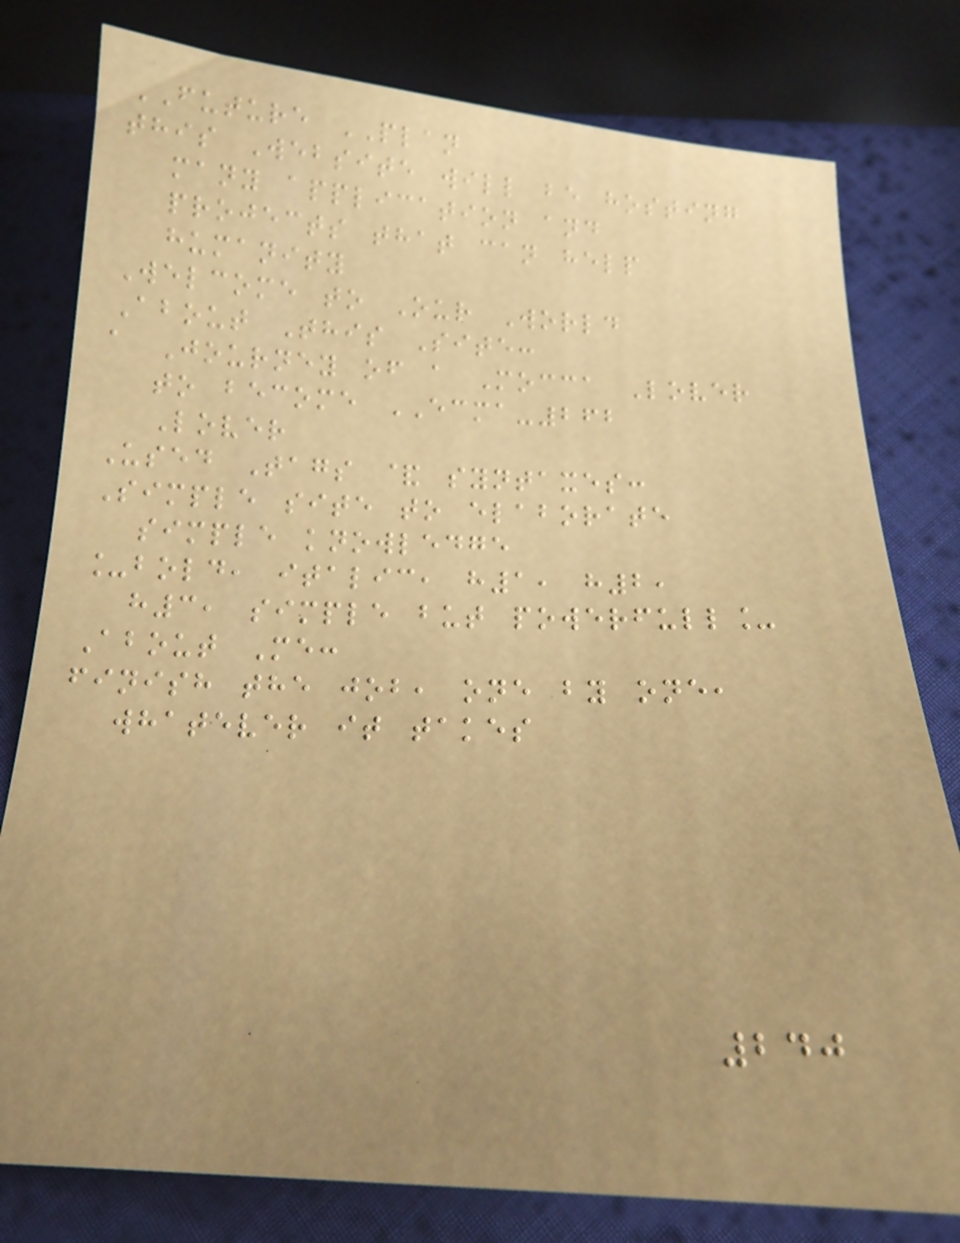FUTURE PLAN
this Website will be hosting
many application and
projects that can help
humanity
Welcome to Our World
About This Site:
a Journey of a Mocca Lover
to become ECMA-262
Lover
Used Tags & syntaxes:
Simple site to elaborate
simple knowledge
_bold, italic, h1, h2,
h3, simple but powerfull_
About Me:
finish the job, one by one,
whatever it takes
240
